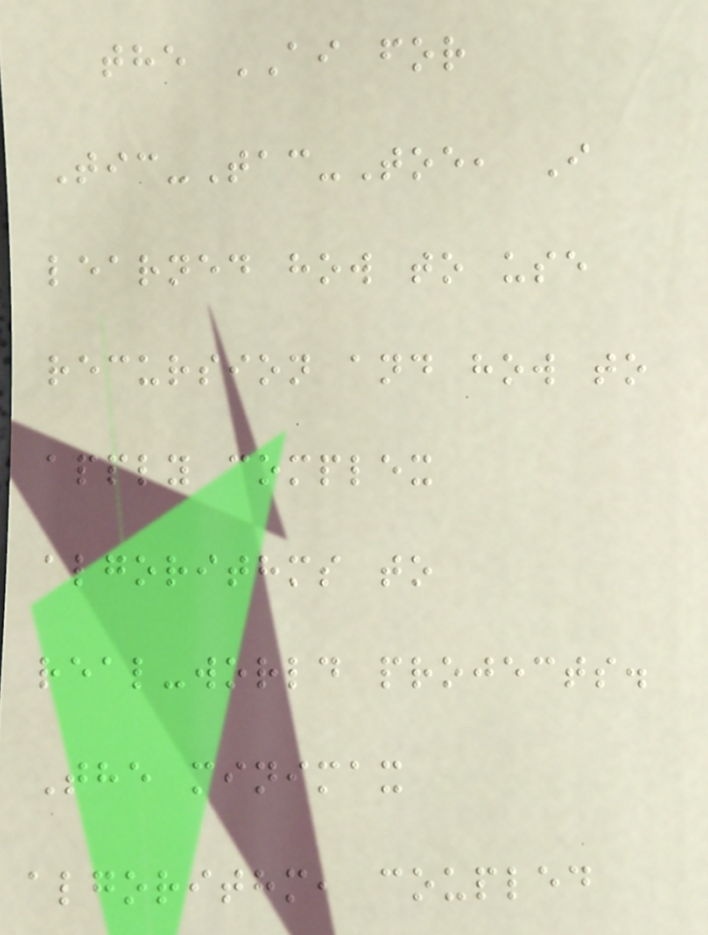the AI for
Tic-Tac-Toe, I
learned how to use
recursion and how to
apply complex
algorithms to
real-world projects.
The minimax
algorithm, coupled
